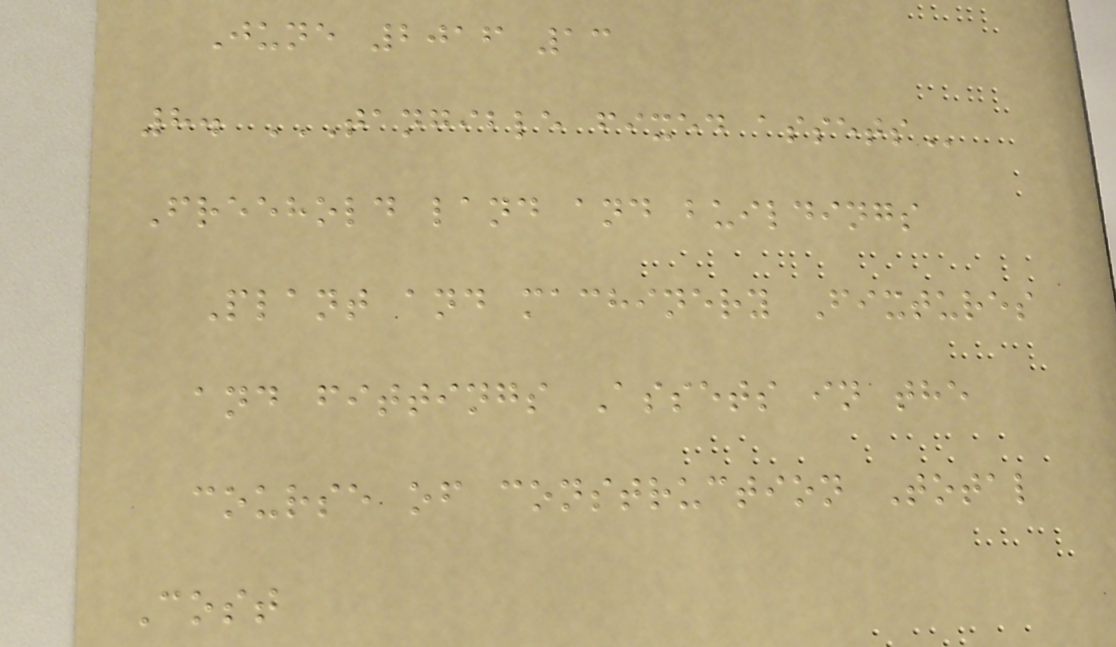June 2016 13
8. TANGIBLE FIXED ASSETS
Freehold land and buildings
Plant and machinery Fixtures
and fittings Assets in the
course of construction Total
Cost
